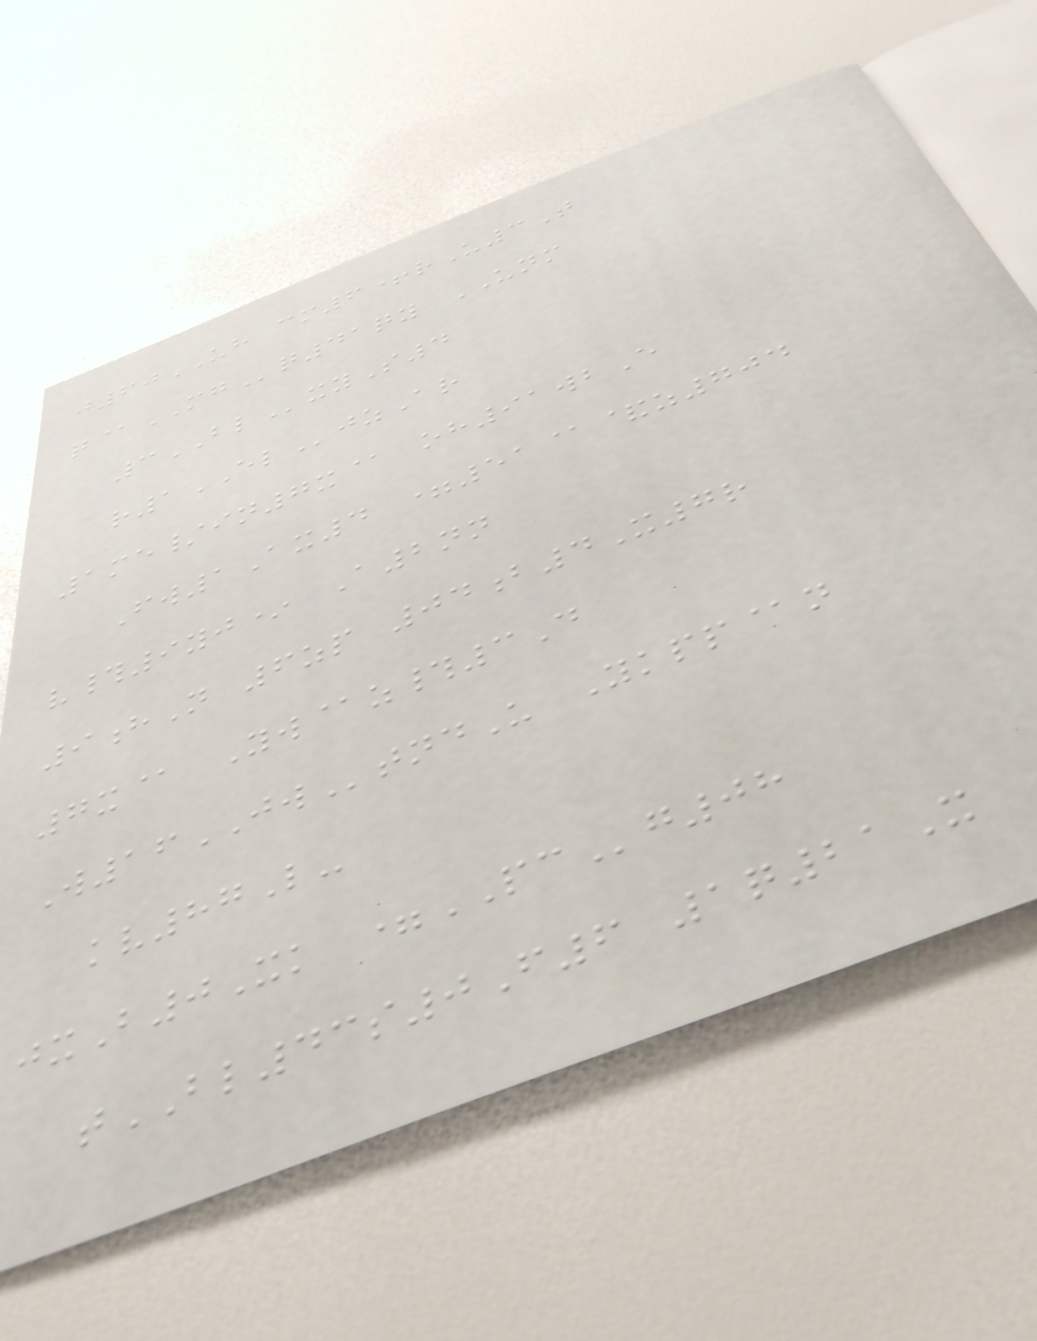j60UH cm6+rU3T
q@MGq41qy UNM
3BLxyS4
r1ELjzAr
1me/in7x@ oh91wbE
Fw1Ax4 =51@&z704
v#9yj* A2nn
9hN 6zp 04b4X7r
7x@ Yw@z#3D
W16JWtndU Ykpp@n
kv87L-
jxB0Xk =PCg08
tBL43s0F6 1q21X
